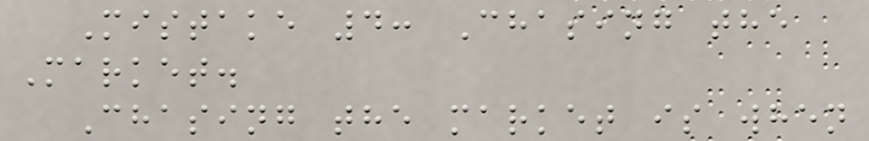Mistake 4: Chasing the
Market.
Chasing the market is when
